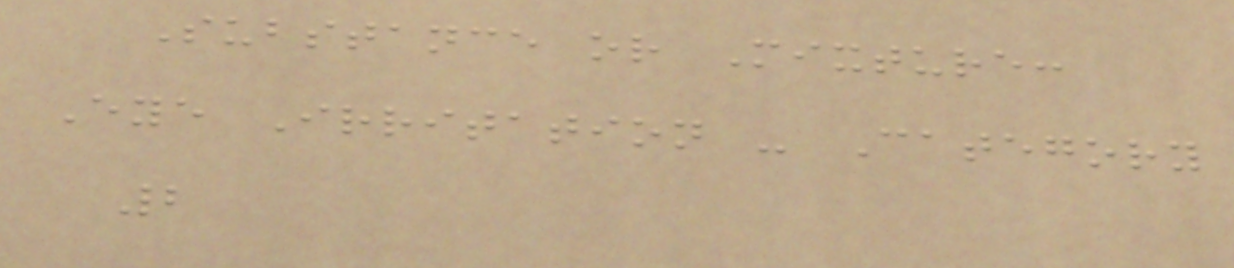Substance or Mixture:
Eye Irritation - Category
2
